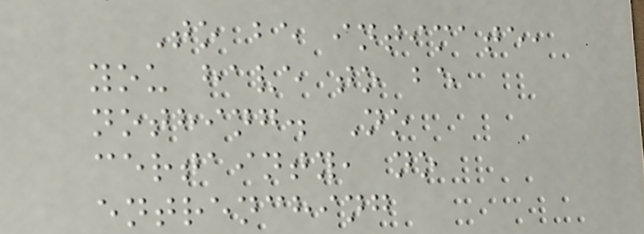To be intimate,
you have to be
nothing. No
certainty, no
entrenching
